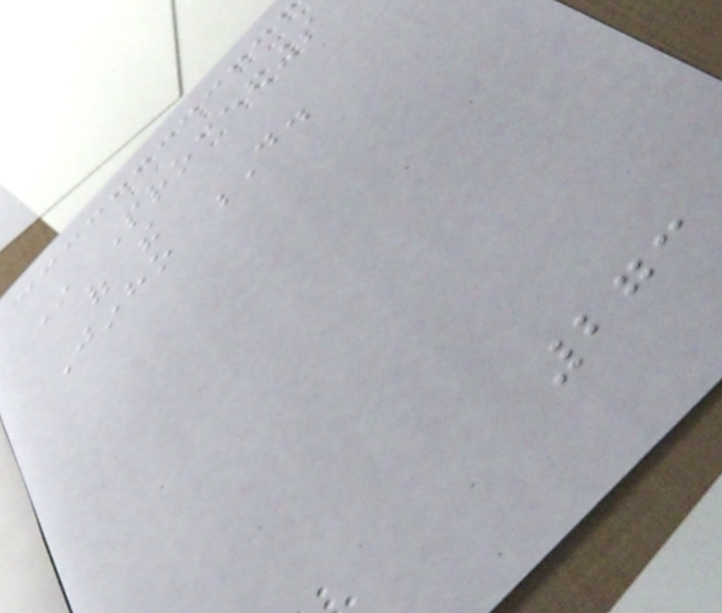In Proceedings
of the
Jinho D.
273
